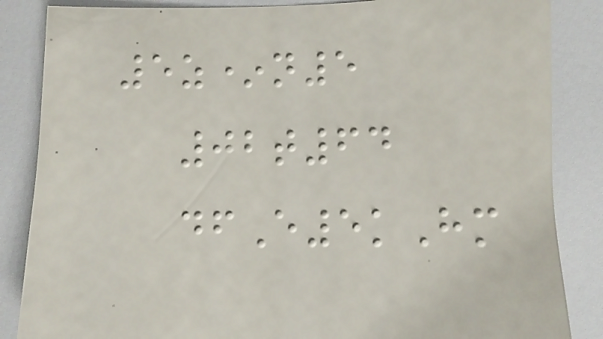5z*n5
02t64
dfE5kHm
